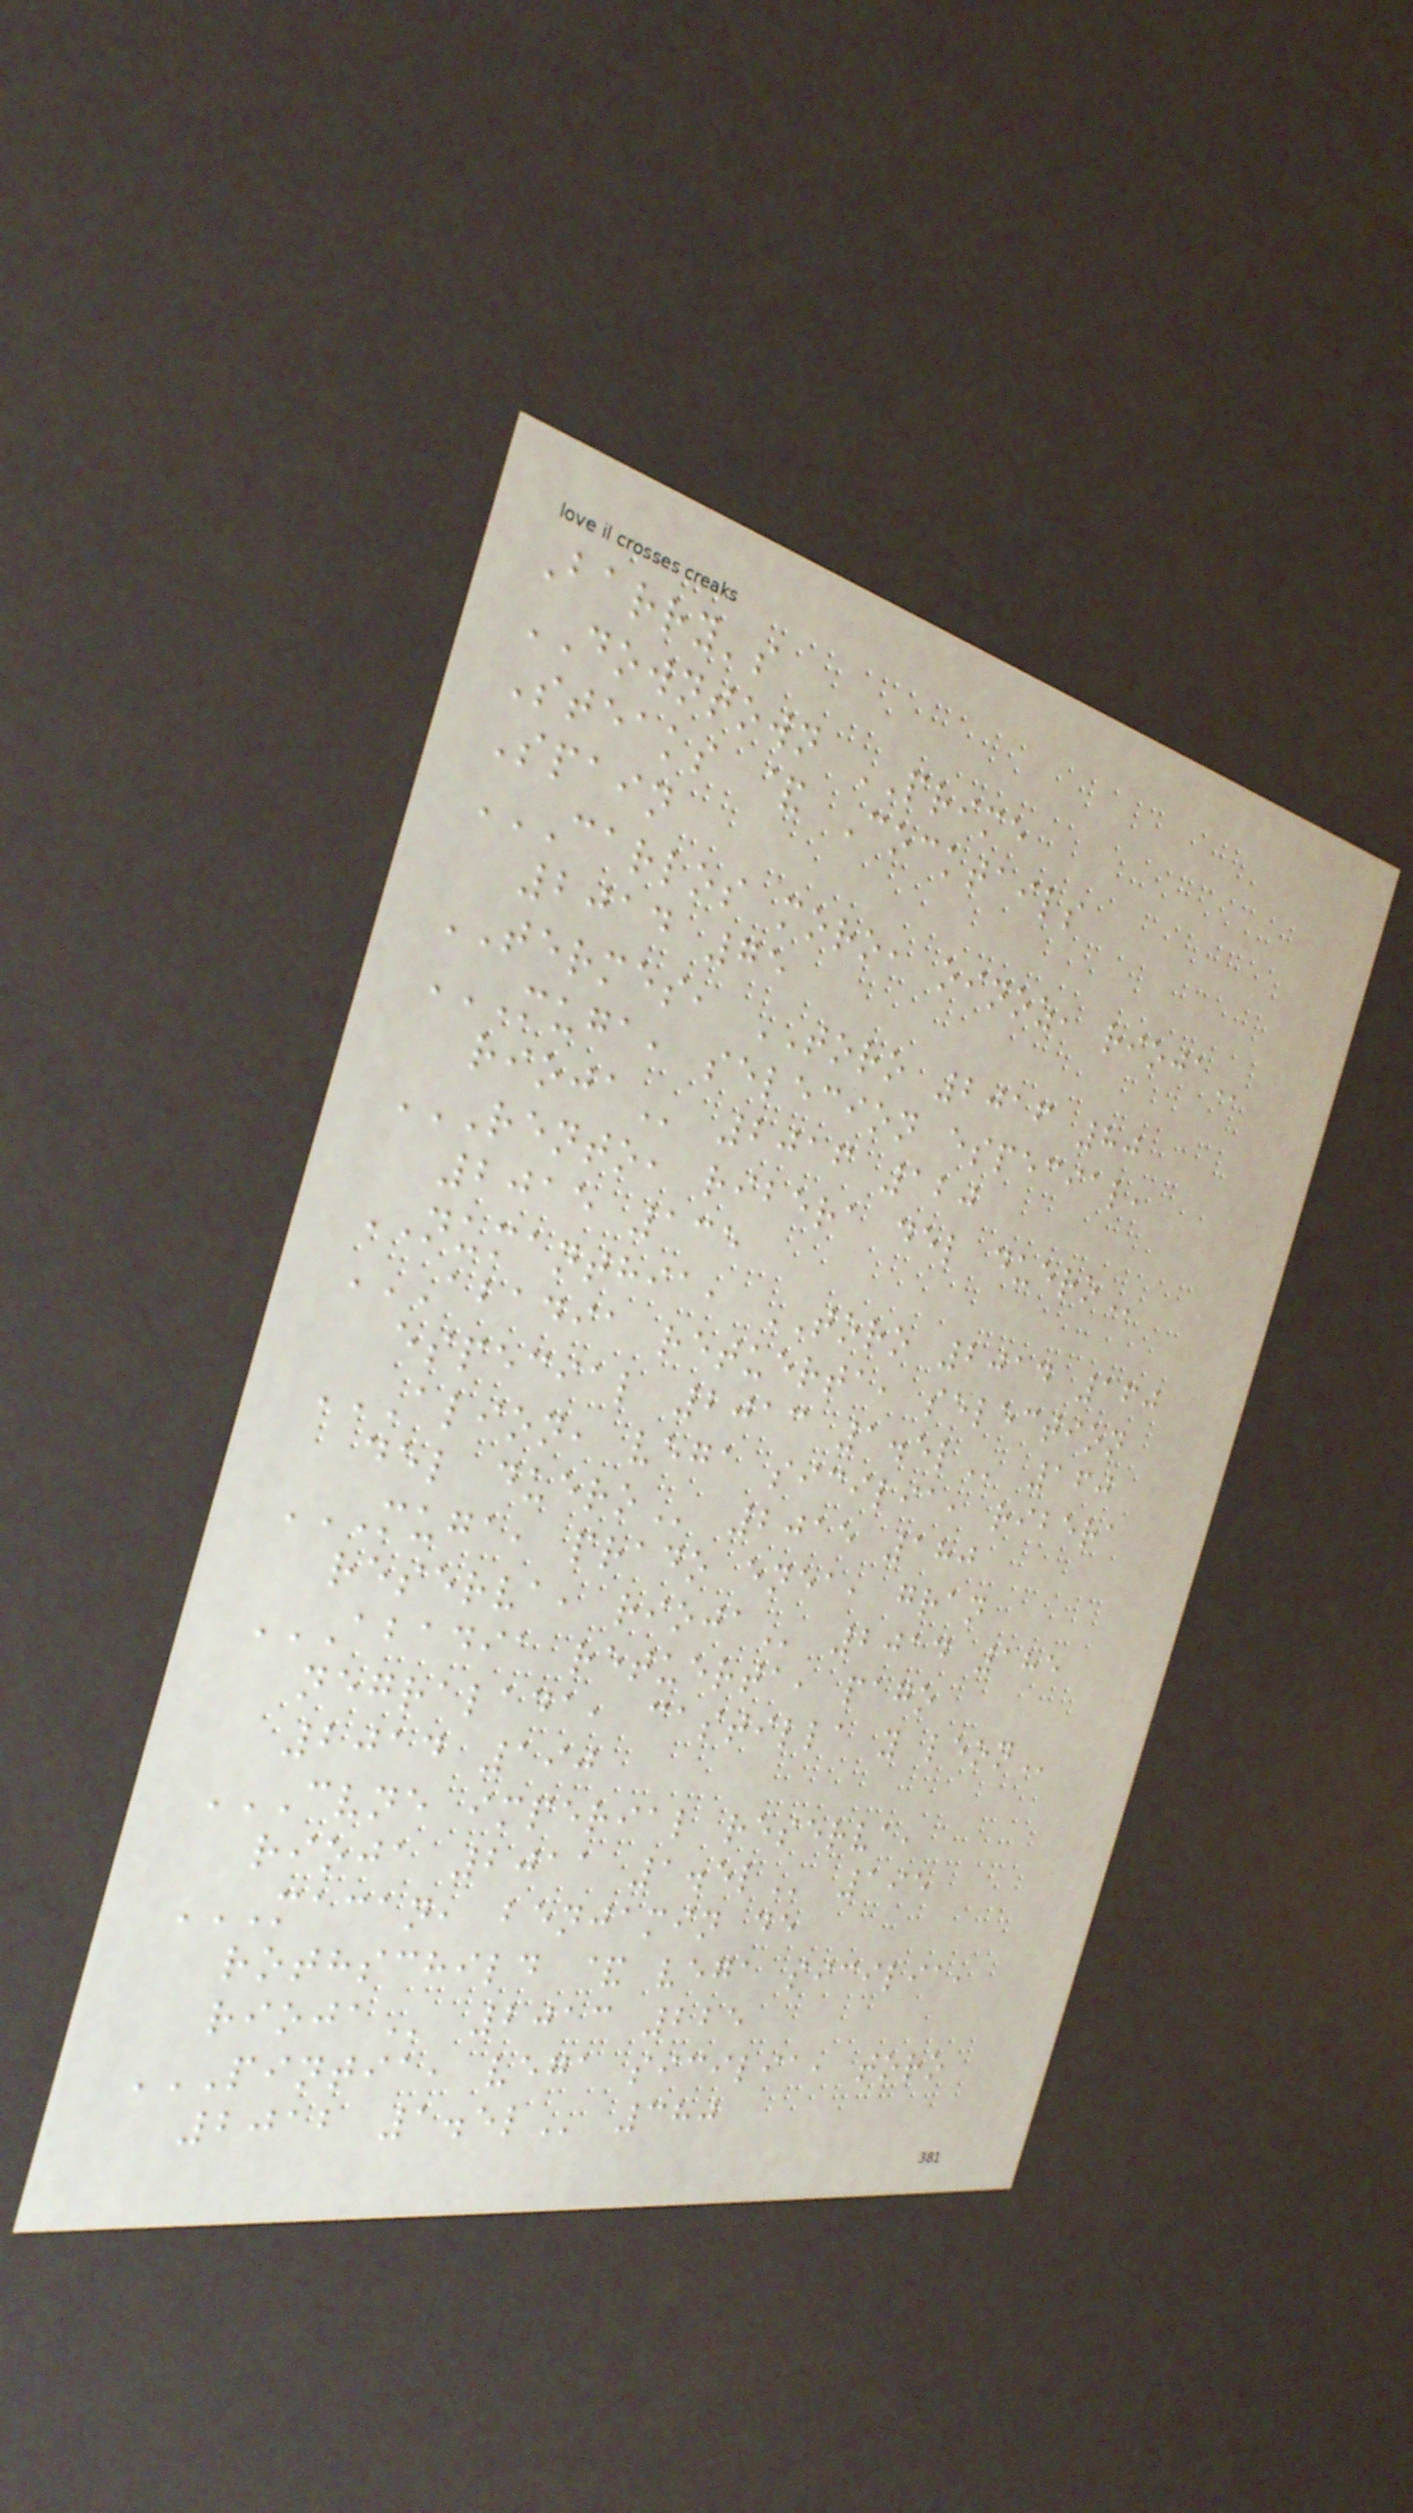Barry's
DOWNTOWN PRIME
Steaks & Cocktails
Spain
CARLOS MORO, OINOZ, RIOJA
2014 75
TERMES, TORO 2016 80
MUGA, SELECION ESPECIAL,
RIOJA 2016 120
RENTO, RIBERA DEL DUERO
2015 135
NUMANTHIA, TORO 2014 160
ABADIA RETUERTA, SELECTION
ESPECIAL 2013 1.5L 160
ALION, VEGA SICILIA, RIBERA
DEL DUERO 2015 180
MUGA, PRADO ENEA, GRAN
RESERVA, RIOJA 2014 185
ABADIA RETUERTA, PAGO
NEGRALADA, CASTILLA Y LEON
2014 190
CVNE IMPERIAL RESERVA,
RIOJA 2011 1.5L 195
MACAN, BENJAMIN DE
ROTHSCHILD & VEGA SICILIA,
RIOJA 2013 225
PINTIA, VEGA SICILIA, TORO
2012 1.5L 380
